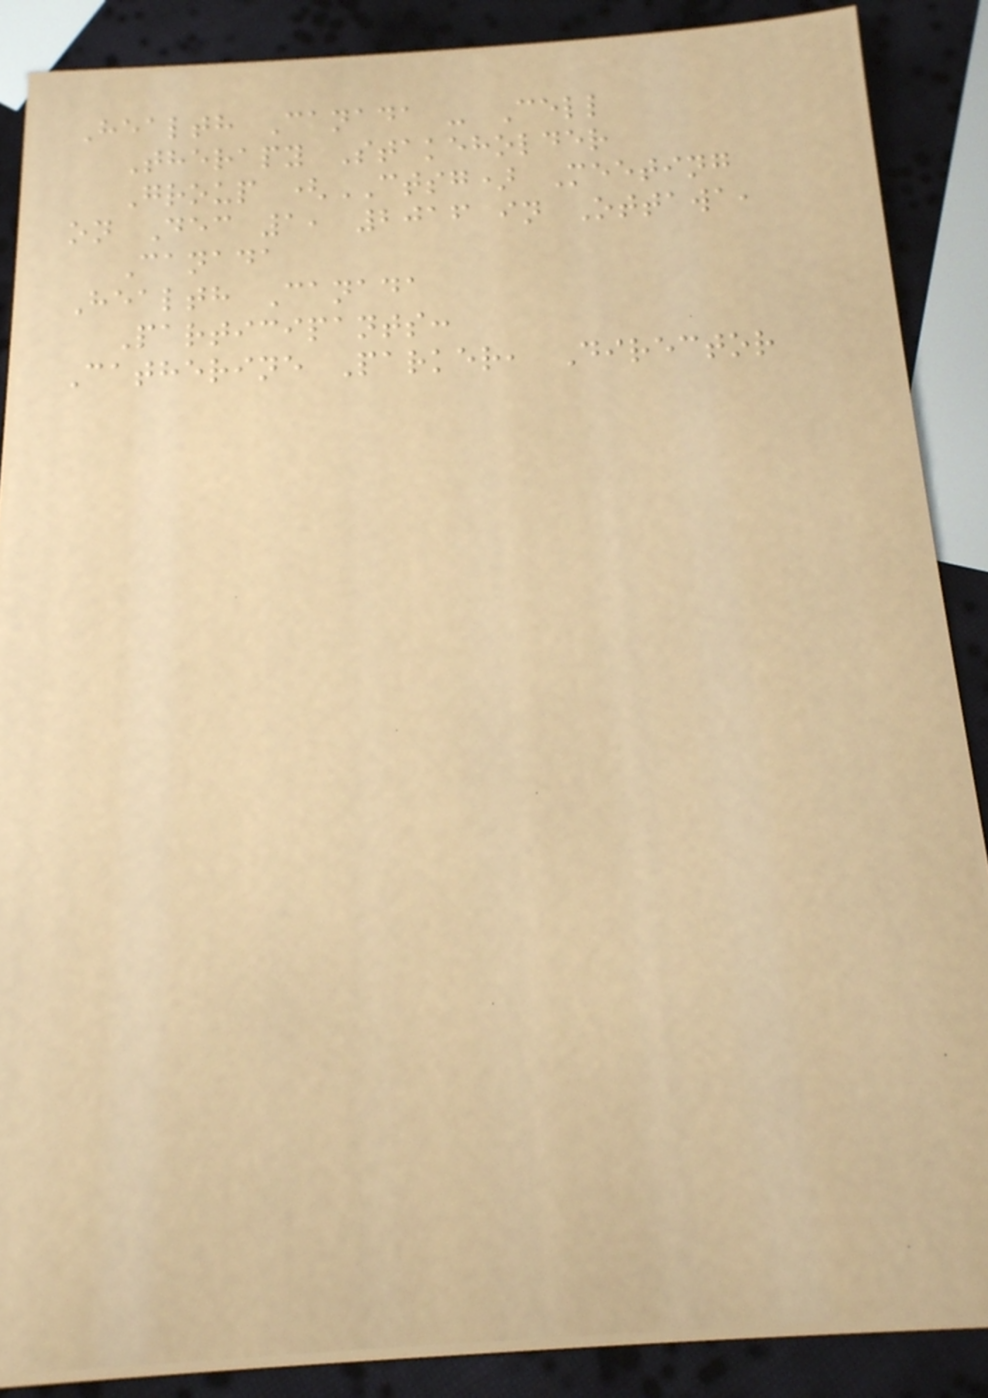Health Canada - Cell
Therapy Stakeholder
Group (CTSG) Meeting
on Dec 1, 2016 in Ottawa,
Canada
Health Canada
Participants:
Catherine Parker, Director
